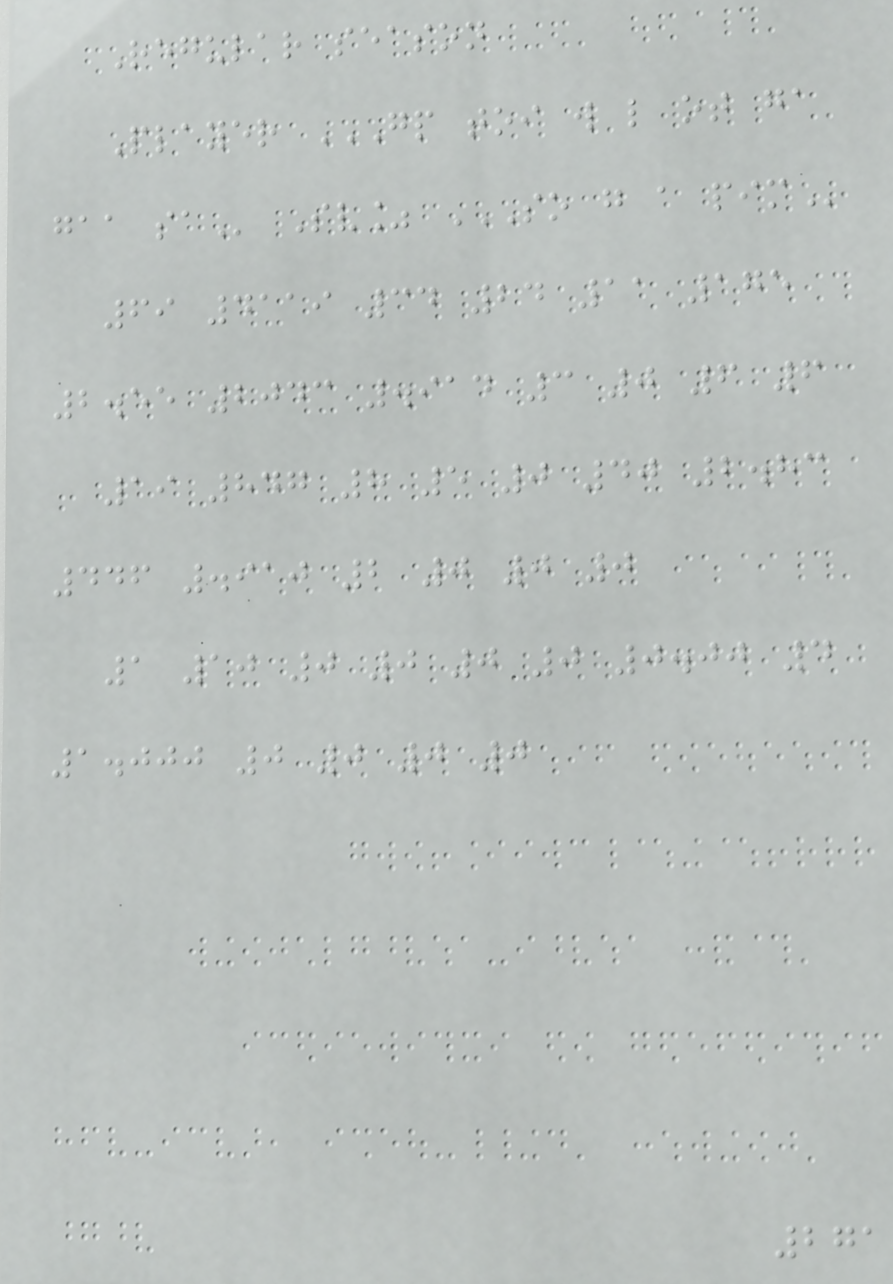Regular season
Player GP TOI W L OT GA
GAA SA Sv% SO G A PIM
69 4119 34 24 11 175
2.55 2043 .914 3 0 6 6
19 847 8 5 0 40 2.83
446 .910 2 0 0 0
1 10 0 0 0 0 0.00 4
1.000 0 0 0 0
271
